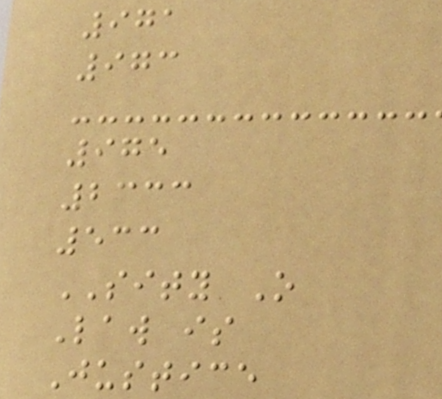971
973
975
2333
533
SITY O
Law is
Justice
